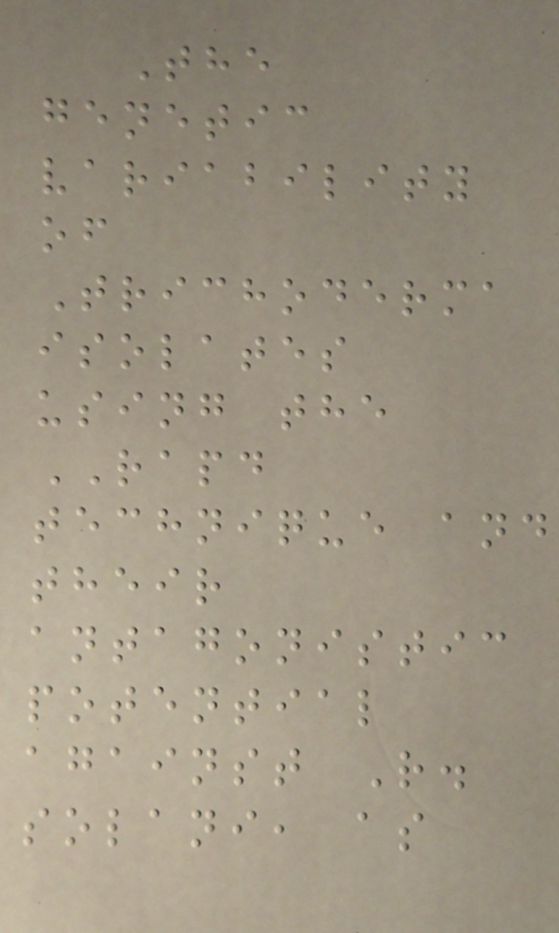The
genetic
variability
of
Trichoderma
isolates
using the
RAPD
technique and
their
antagonistic
potential
against R.
solani, as
